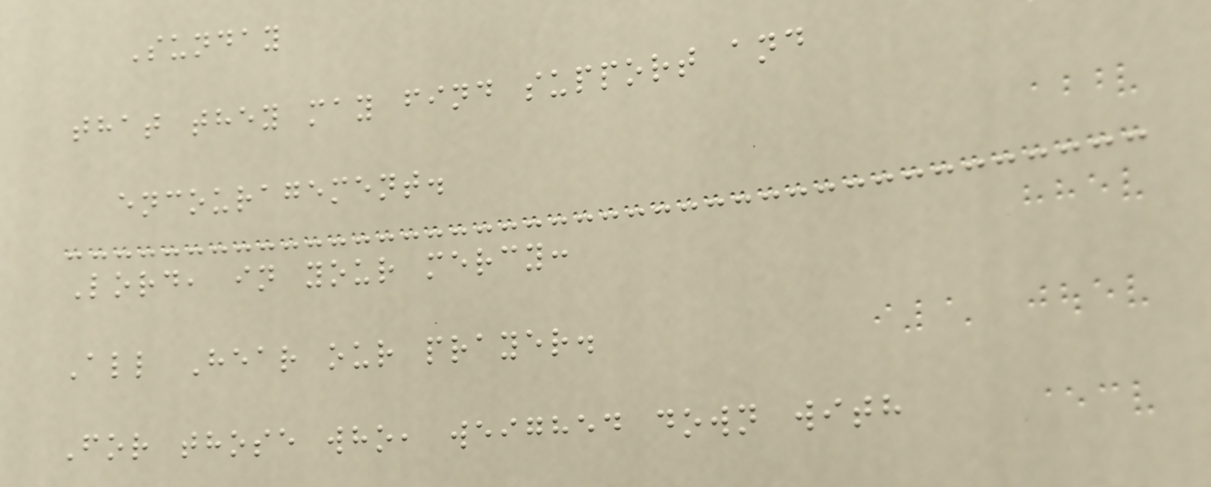Sunday
that they may find support and
encouragement.
Lord, in your mercy:
All Hear our prayer.
For those who, weighed down with
